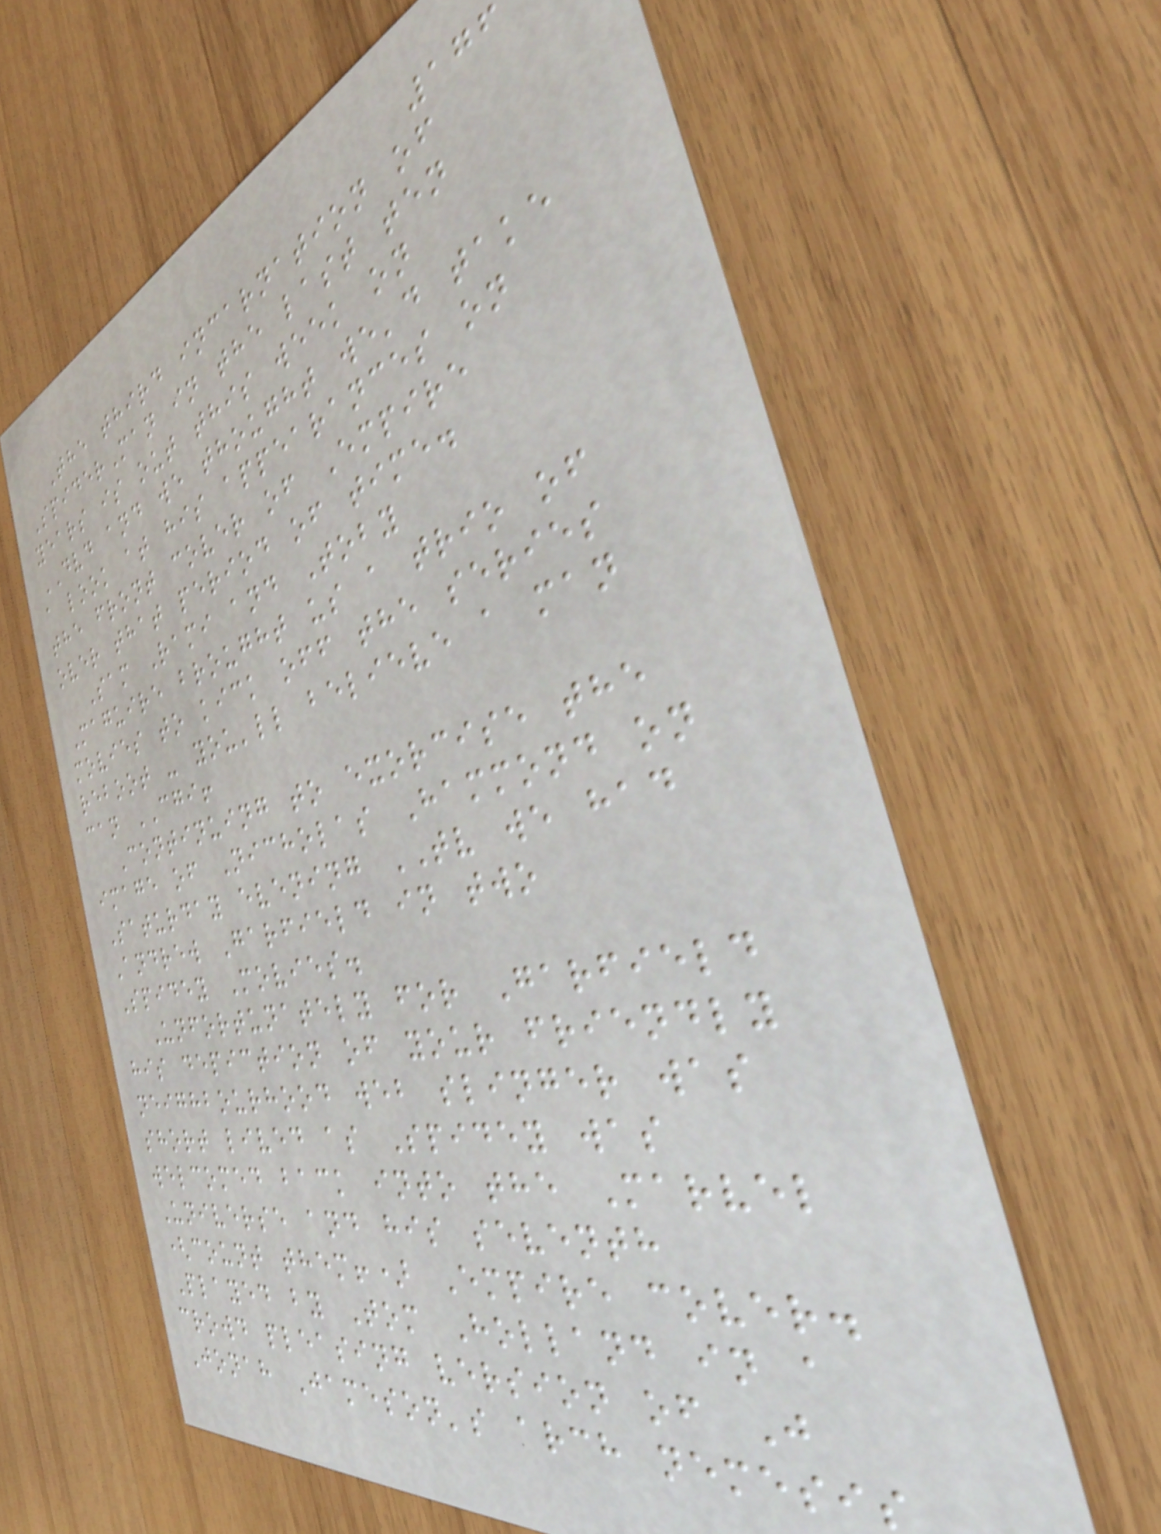176
The third incarnation of
SpiderMan in the last ten
years is out this week on
DVD and we thought we'd take
a look at his appearances on
the front cover of Empire
over that period of time.
Sam Rami and Toby
Maguire brought us a trio of
movies to kick off the series
reboot - you'll believe a man
can CGI!
Continuing to exorcise the
image of Nicholas Hammond on
Saturday evening TV we had
Andrew Garfield in two
Spidey Movies.
Unfortunately for Garfield
his depiction of your friendly
neighbourhood web slinger was
short lived as Spidey was
welcomed back into the Marvel
Universe and his seventh
(count them!) Empire cover.
Played by Tom Holland in a
crowd pleasing version of J
Jonah Jameson's arch nemesis
